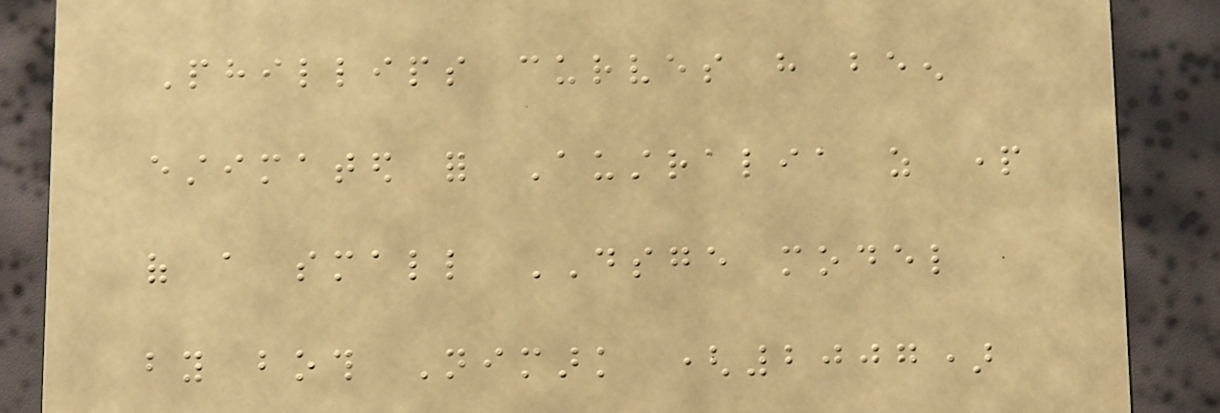Phillips curves have been
estimated for Australia as part
of a small DSGE model
by both Nimark (2007)
